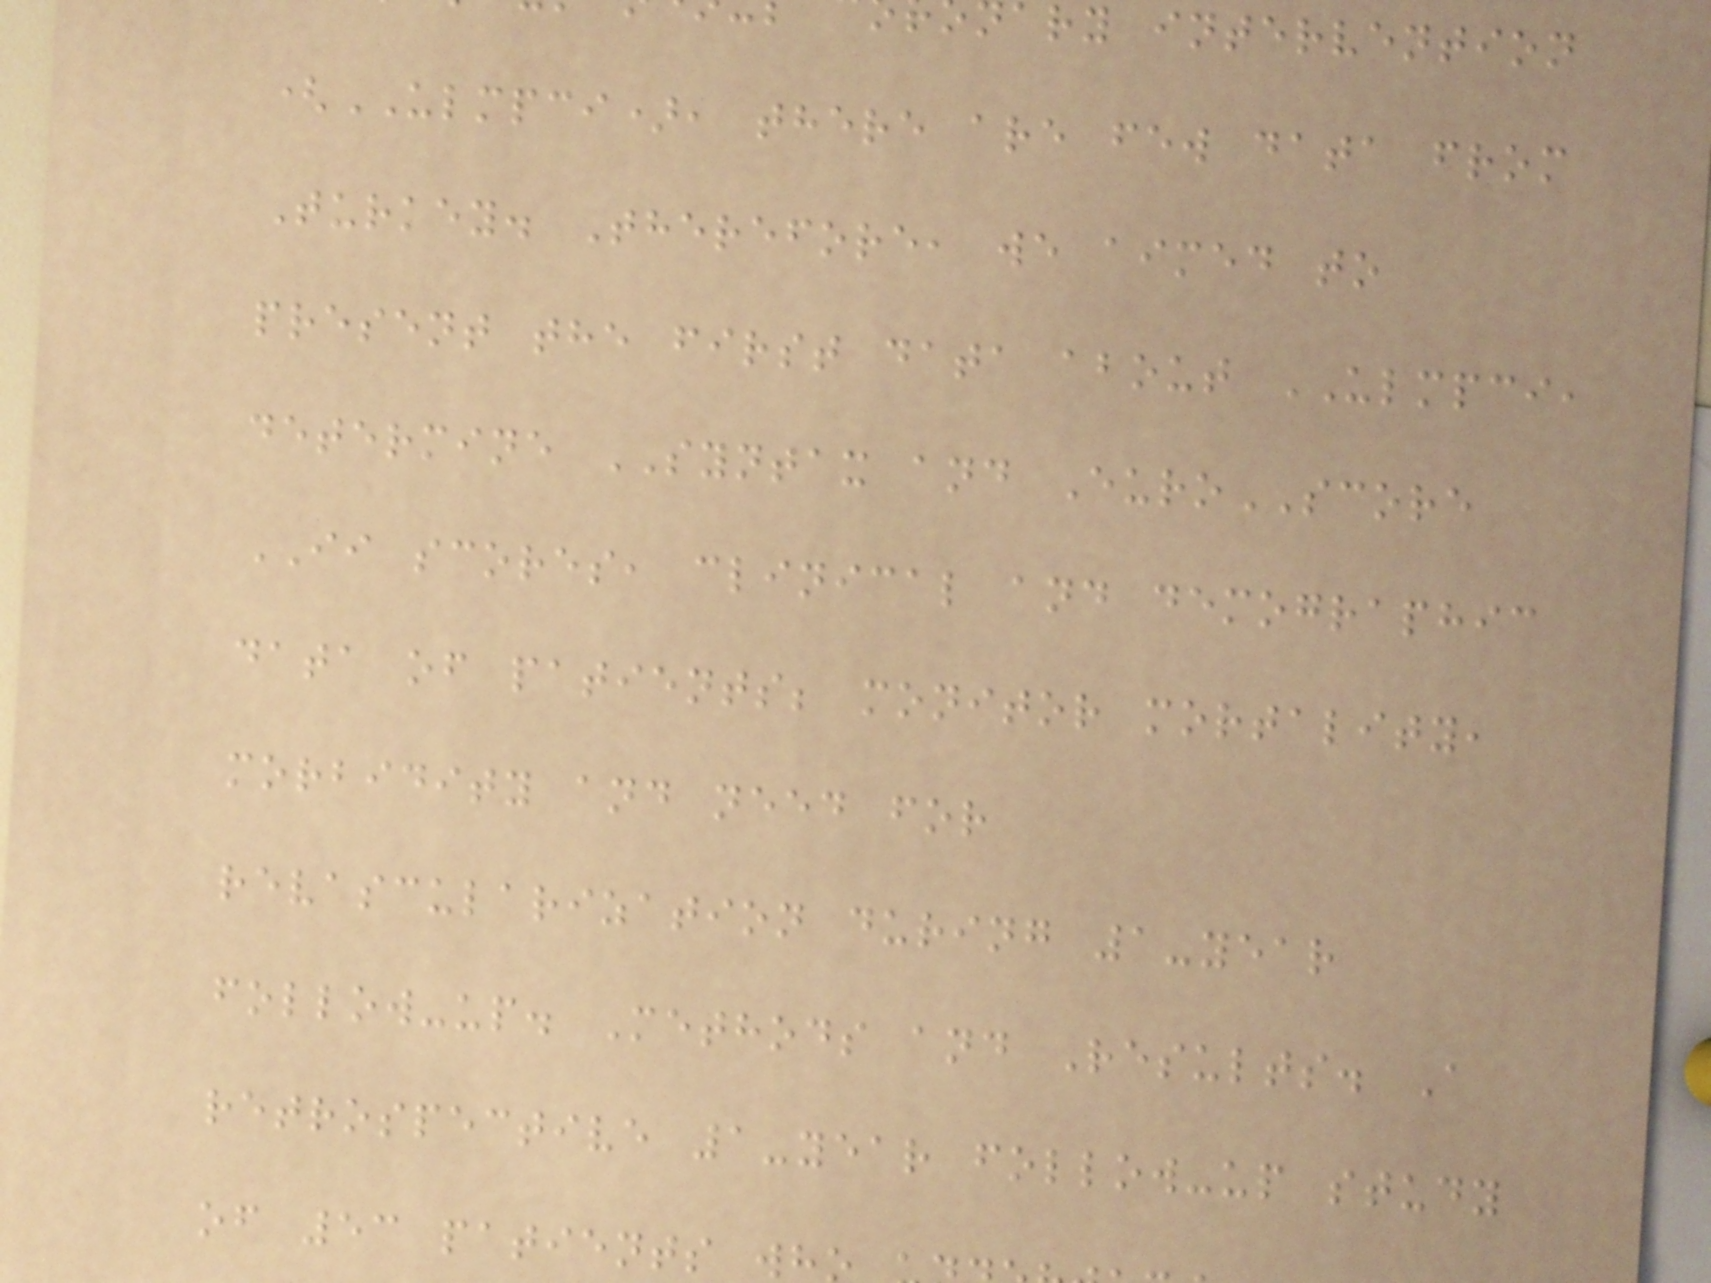ary intervention
(ULMPCI), there are few data from
Turkey. Therefore, we aimed to
present the first data about ULMPCI,
determine SYNTAX and EuroSCORE
II scores, clinical and demographic
data of patients; monitor mortality,
morbidity and need for
revascularization during 1-year
follow-up. Methods and Results. A
retrospective 1-year follow-up study
of 53 patients wh
